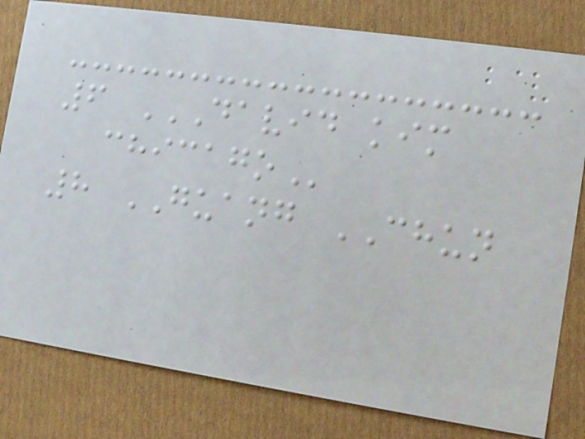6 DAVID KIM
CHICAGO
8 GUANG CHUN
